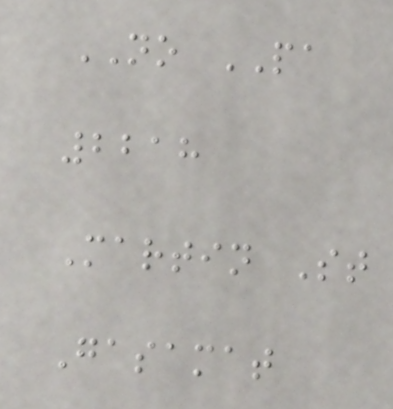NO PA
2218
Martin St
Gasamat
